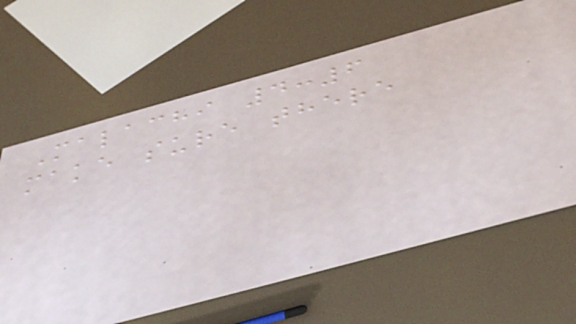Malachi 4:6
make sure there
